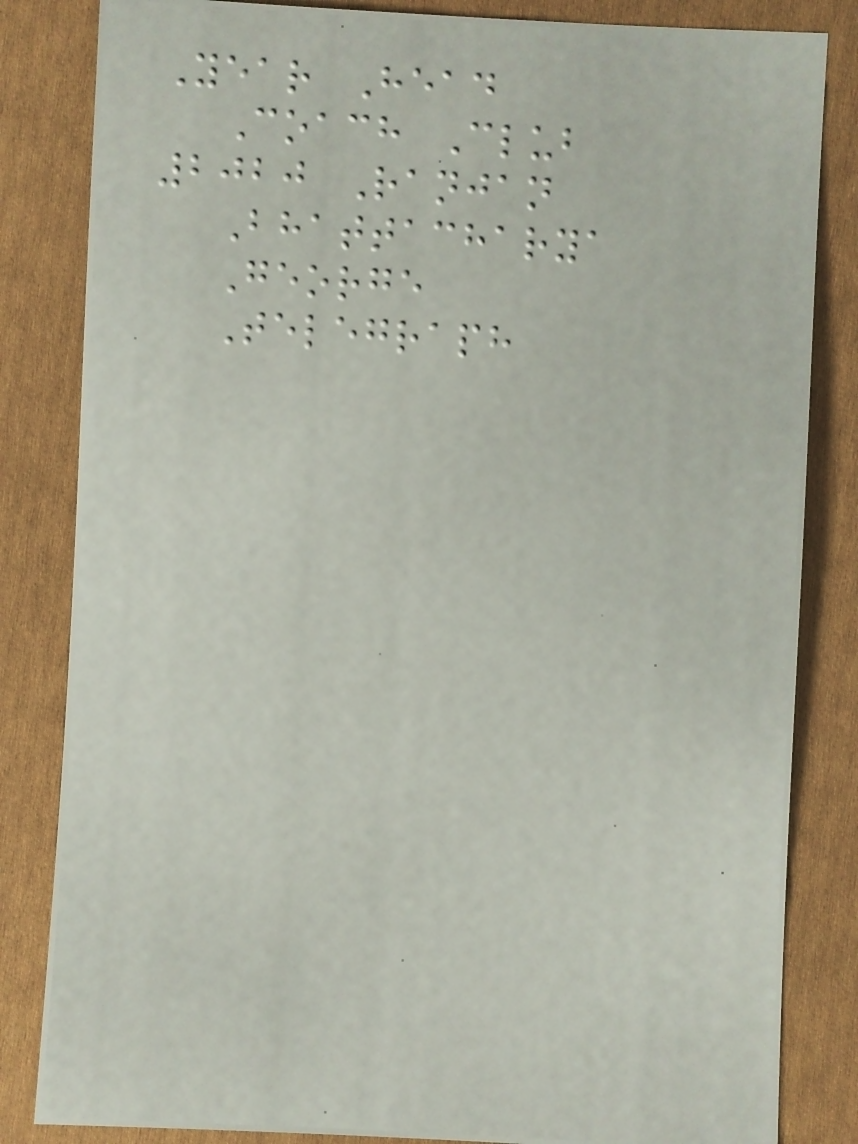Year Head
Coach Club
2020 Ranjan
Bhattacharya
George
Telegraph
